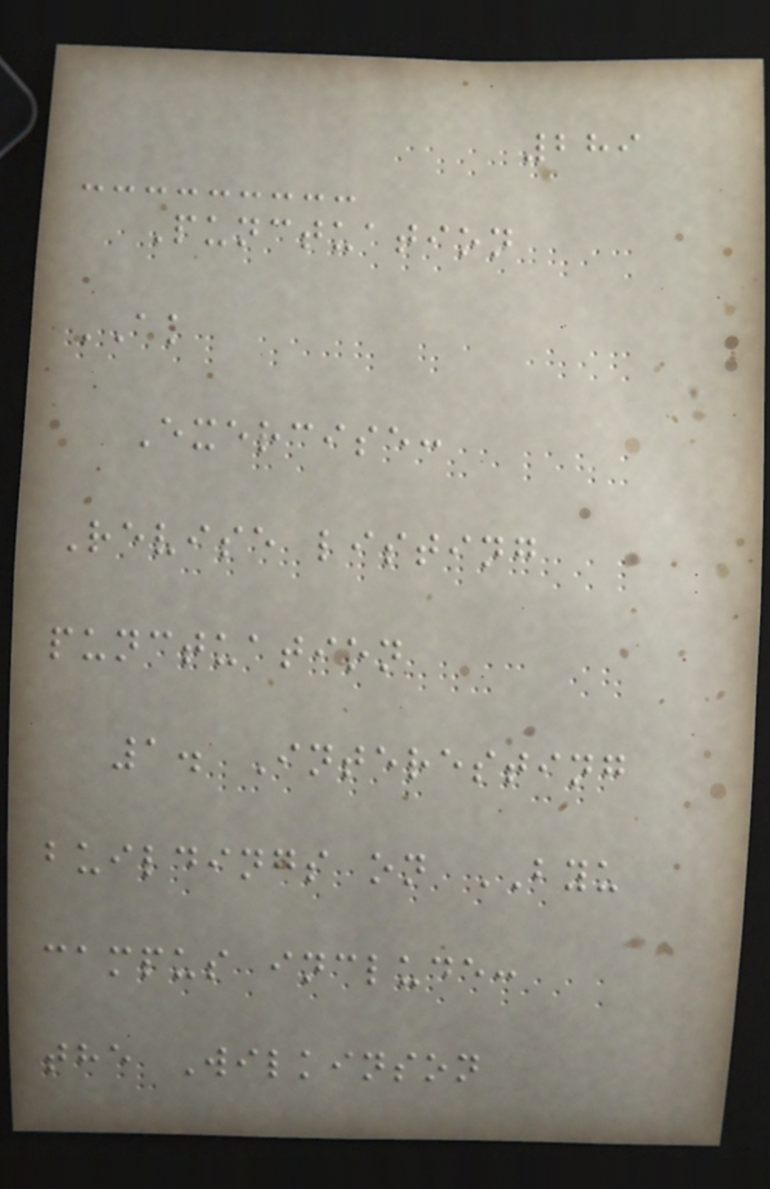289
Punctuation
AK
Exercise:
Revise listing
punctuation
1. Interesting
buildings on BYU
campus include:
the Wilkinson
